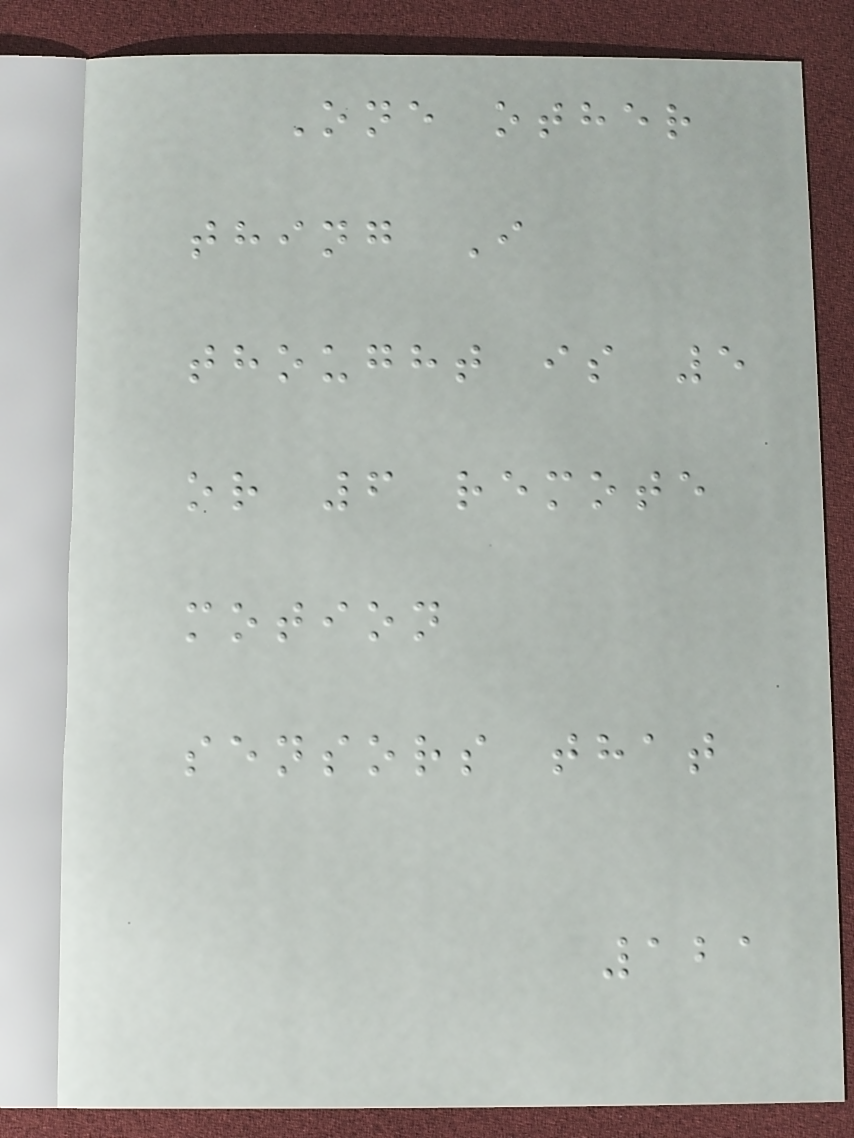One other
thing I
thought is 5
or 6 remote
motion
sensors that
121
